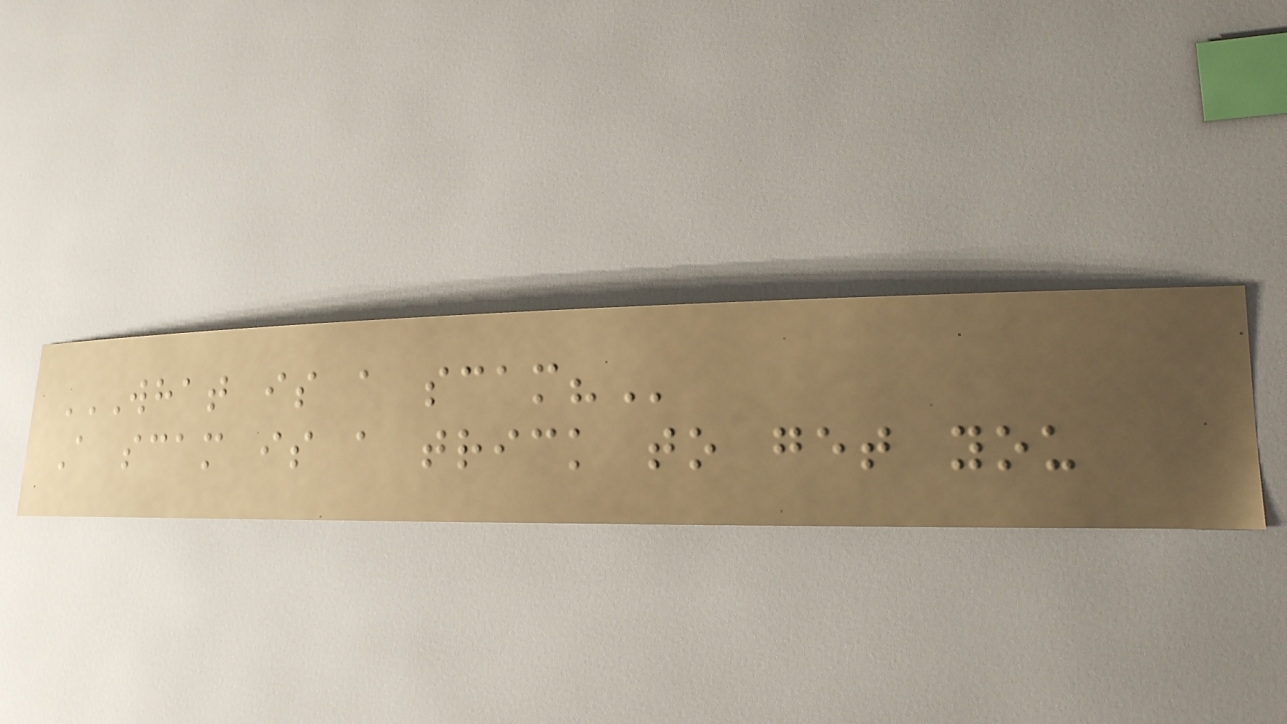WHAT IS A SCAM?
A scam is a trick to get you
